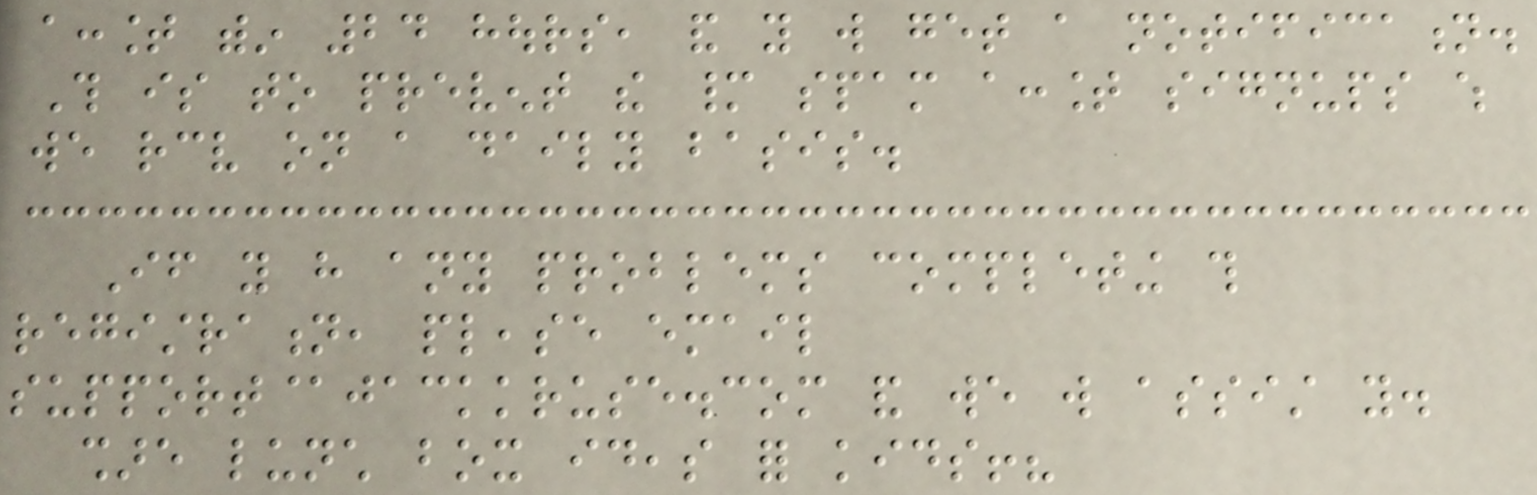account within 24 hours, and you will get a notification.
This is to prevent the many spam account signups which
we receive on a daily basis.
If you have any problems completing this
registration, please email
support@jackkruse.com and we will assist you.
share lunch box ideas for kids!?
